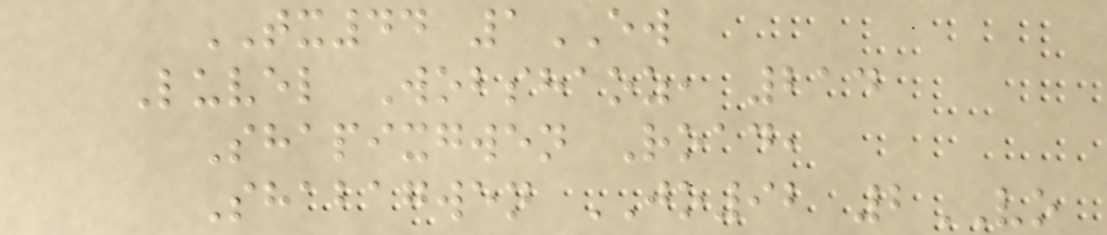TX44 1EW
Luvel Wobshaoz, 214
Shapixgwen Road,
Shabagwen JO92 2VO
